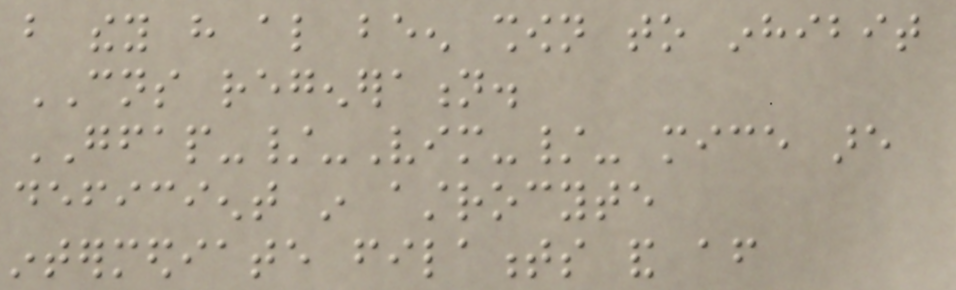but they have also been shown to inhibit
CNS regeneration.
GFAP-/-Vim-/- mice are
deficient in astrocyte
intermediate filaments and after
